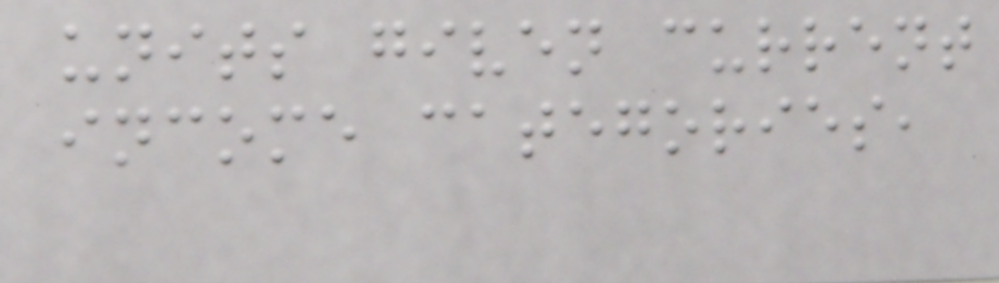units given current
income categories,
